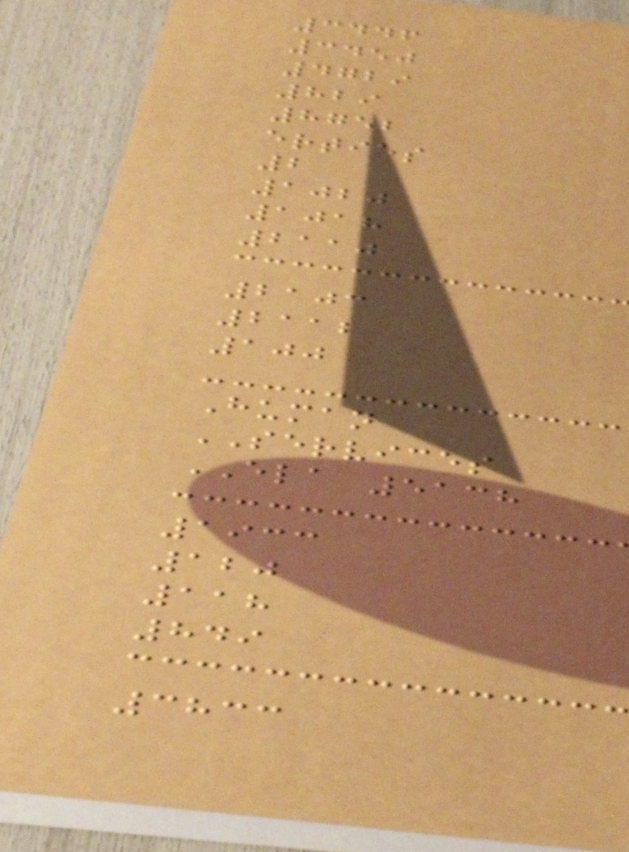3446
3450
4729
829
8752
erties
2
1020
1018
2110
2103
2112
100
Human
SERVICES
ELA 5138
1933
120
118
849
3833
